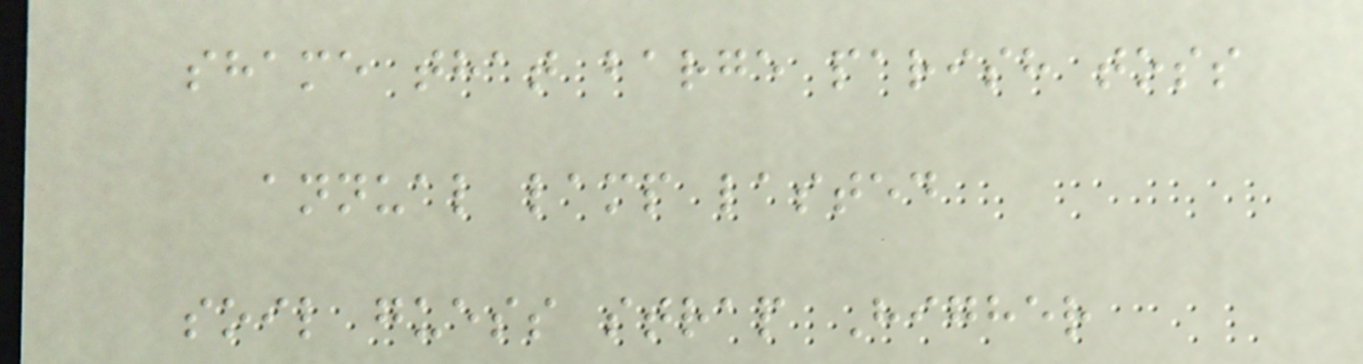shame that barge parish toss
annual lamp lasted
soil guess strap Higher
